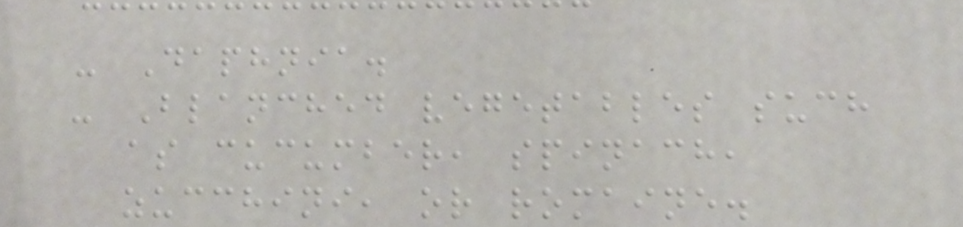- Daphnia.
- Blanched vegetables such
as cucumber, spinach,
zucchini, or romaine.
